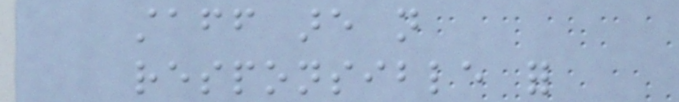staff are not
responsible for
